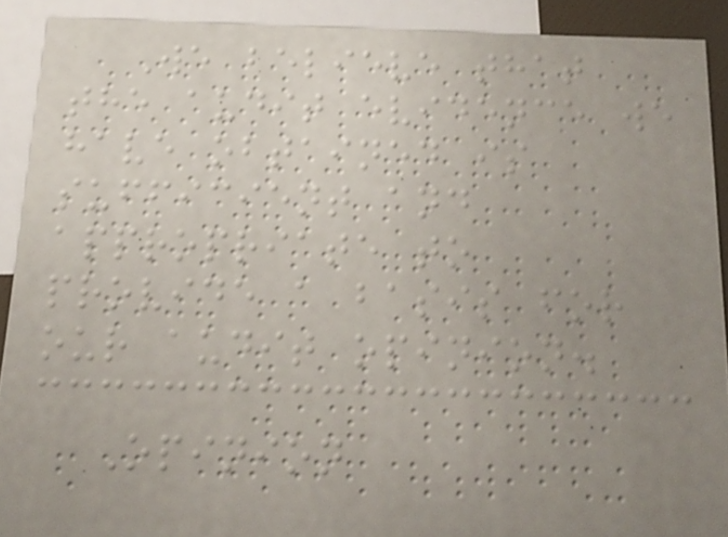We believe that
the audit evidence we
have obtained is
sufficient and
appropriate to
provide a basis for
our audit opinion.
Opinion
